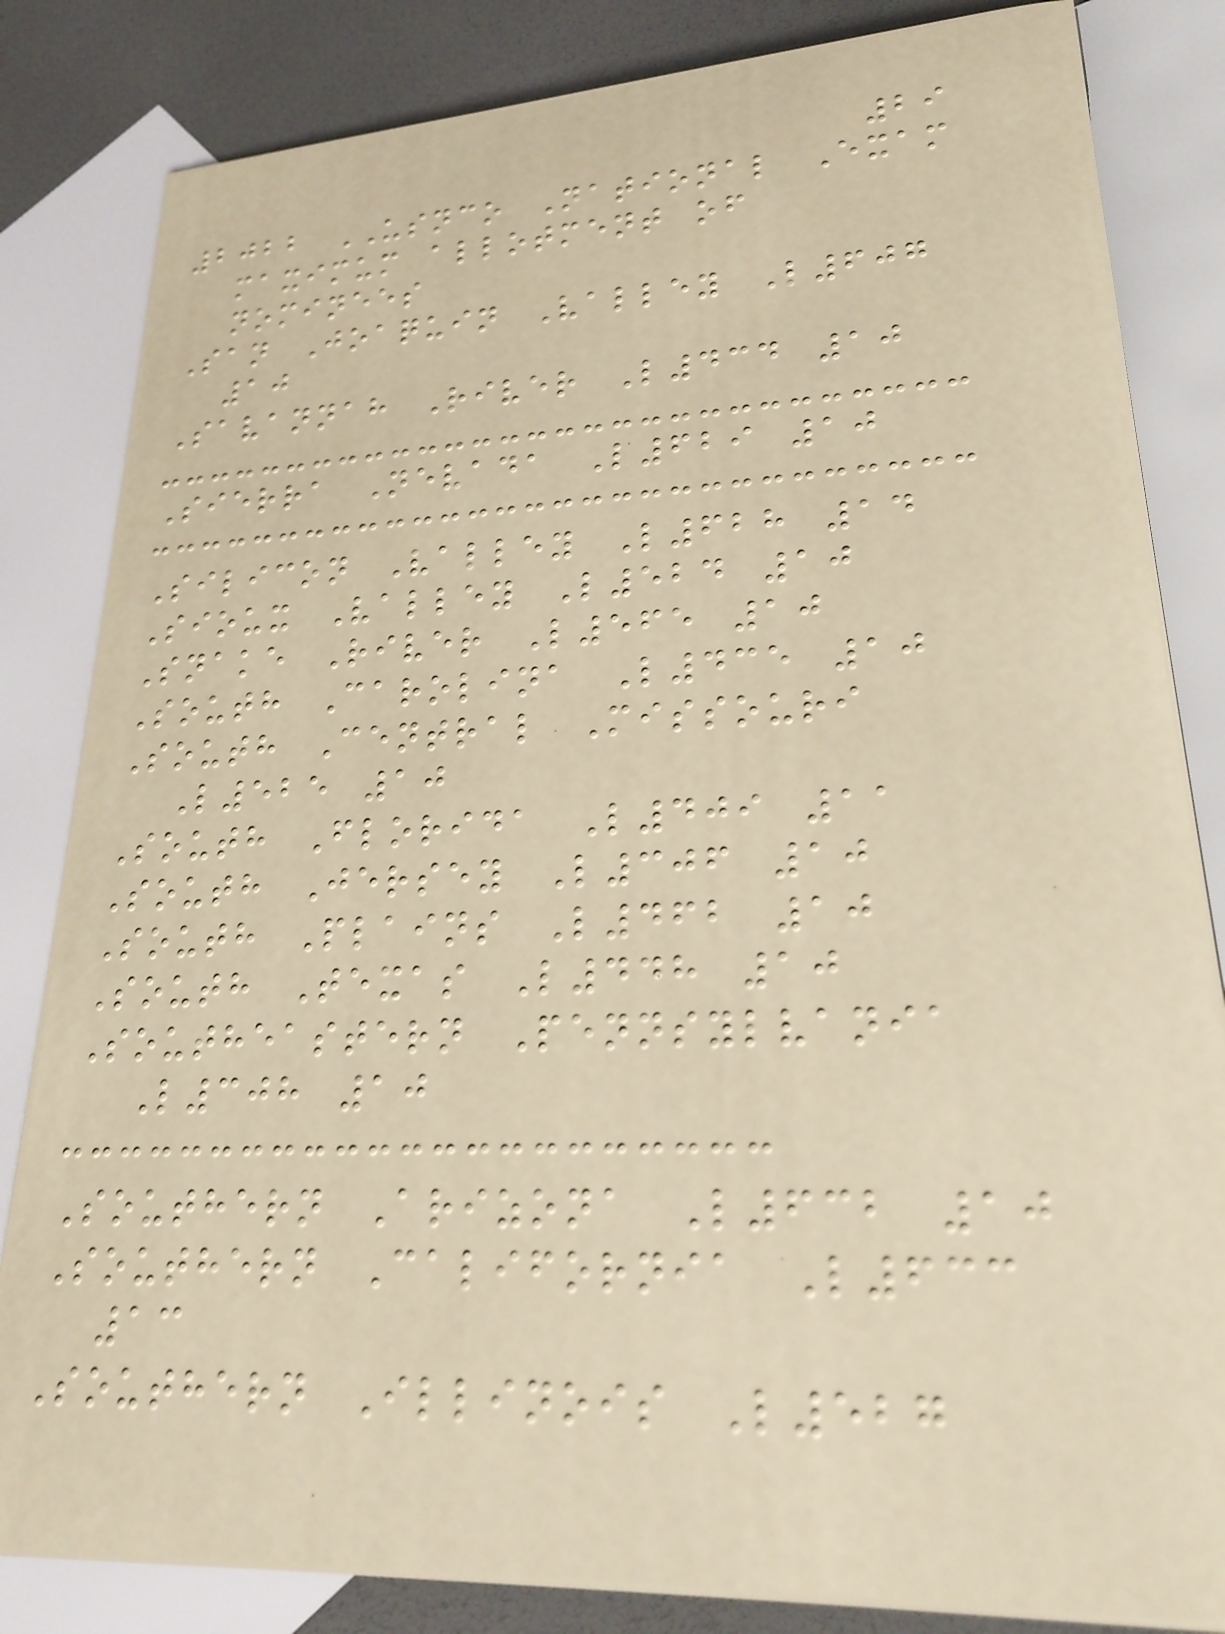29
2022 USNCO National Exam
maximum allotment of
nominees
San Joaquin Valley L607
10
Savannah River L434 10
Sierra Nevada L629 10
Silicon Valley L628 14
Sioux Valley L524 10
Snake River L565 10
South Carolina L435 10
South Central Missouri
L525 10
South Florida L409 11
South Jersey L306 10
South Plains L462 10
South Texas L448 10
Southeastern Pennsylvania
L308 10
Southern Arizona L632 10
Southern California L633
13
Southern Illinois L527
